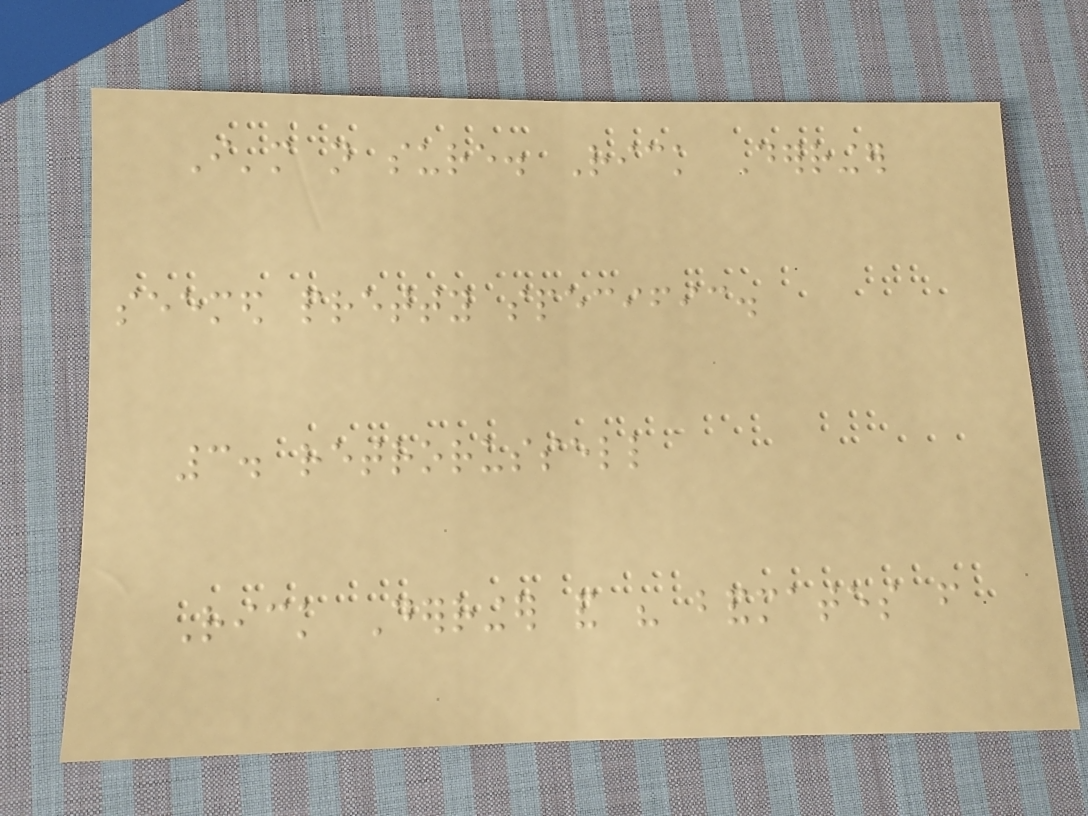I'm not sure. Rick Derringer
seemed pretty specific.
3. retrorussell
Rick Derringer and his bandmates from
